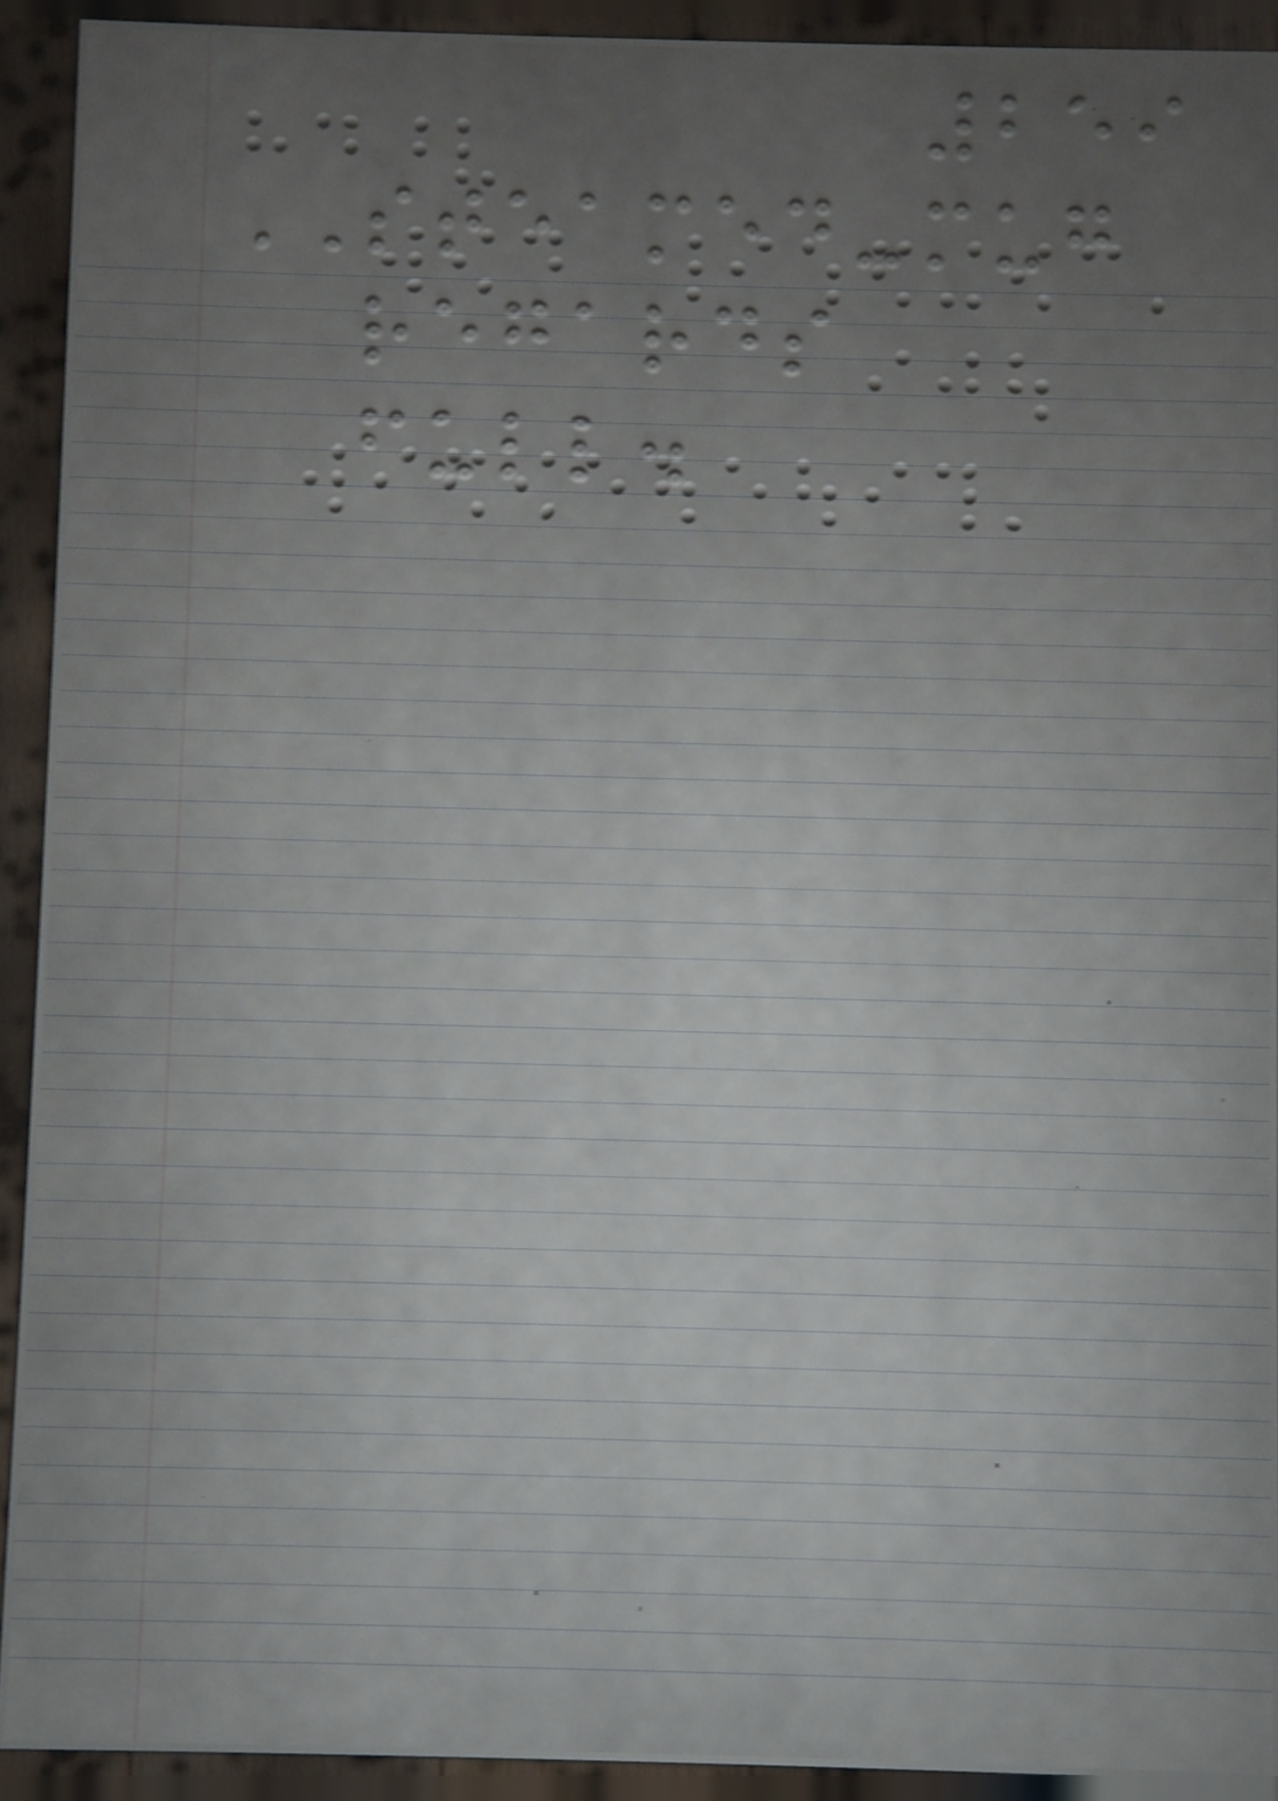259
STEAMED-mug
regards
full.
